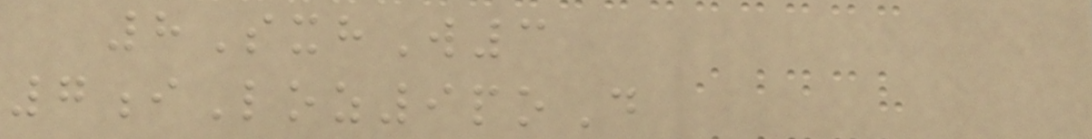8SxhW3
7iLoz9poD
